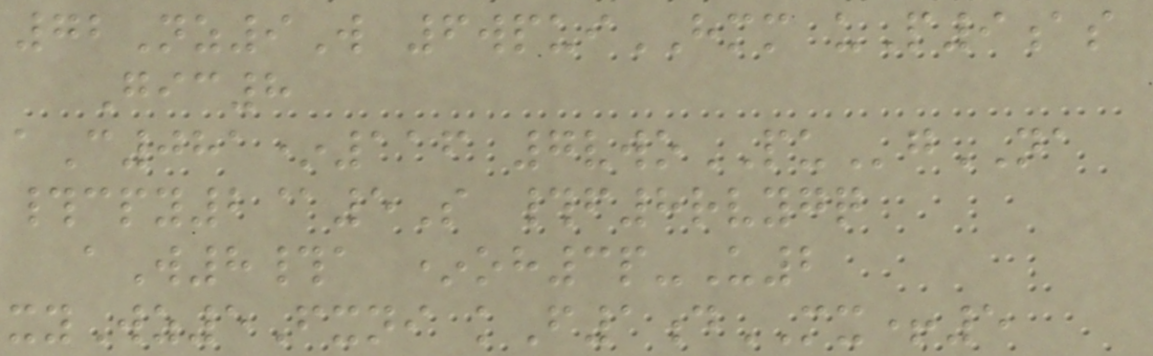72Nz9W 6wpuiHMM uP9as
Gic8
aC081*116 7vwoPUgNA
#cpy2@5S #f8rvygq
aW8#a *oh3p-U2
xyWz5Fxni kF1dMX+5
